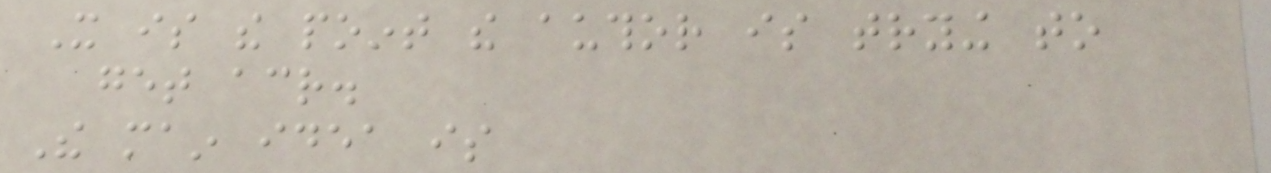It is the point the author is trying to
get across.
The main idea is
